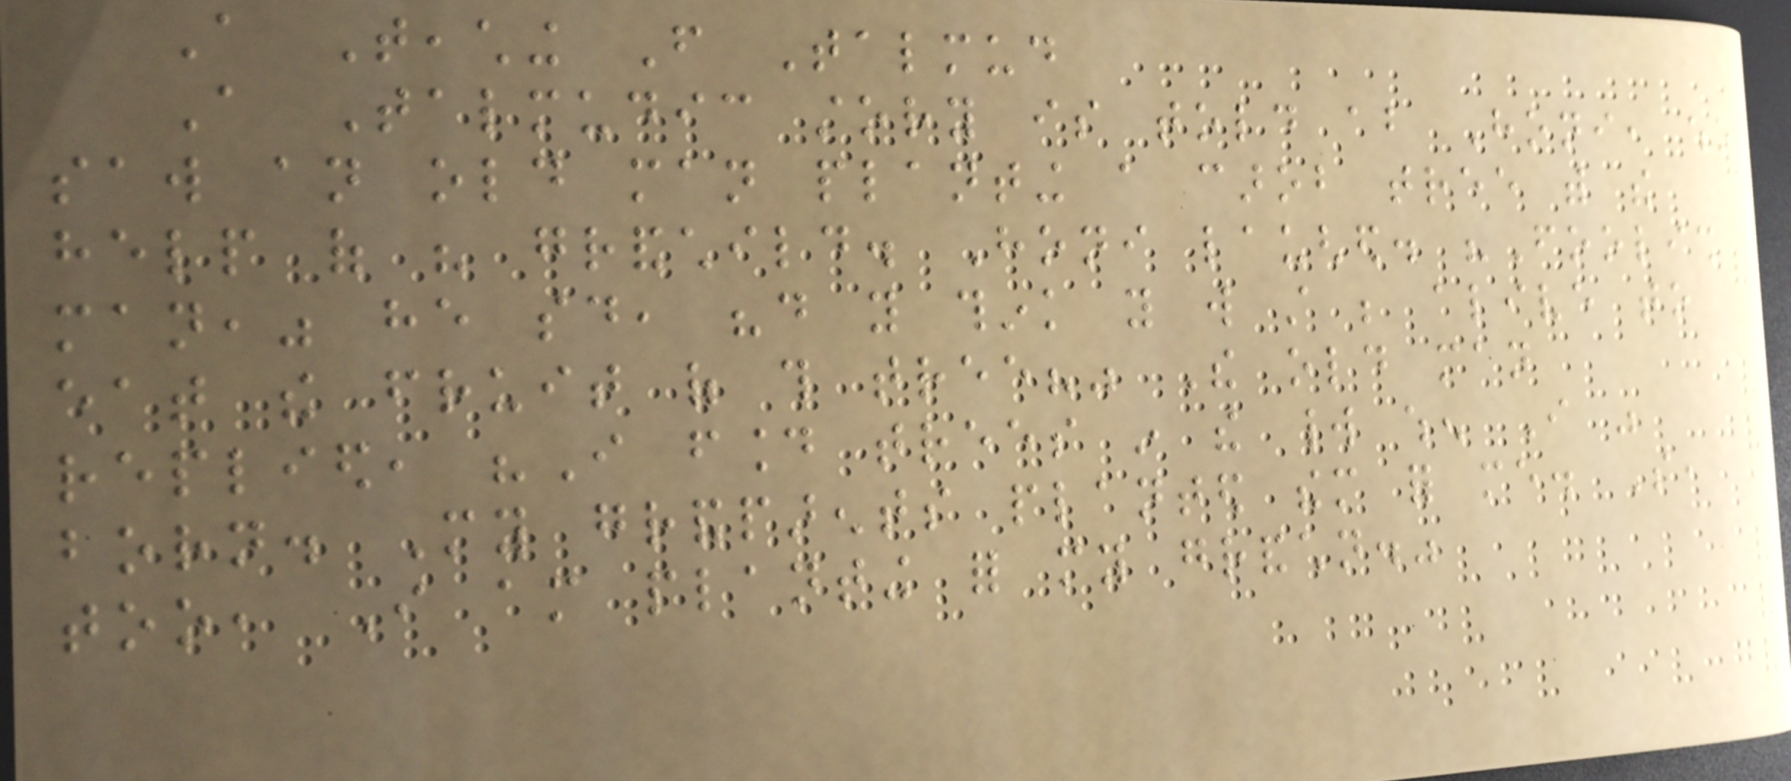A Teaching From Talmud
A Talmudic story is told about Honi, who
saw an old man planting a carob tree with the
help of his grandchild. Honi laughed. "Foolish
man," he said, "do you think you will still be alive to
eat the fruit of this tree?" The old man
replied, "I found trees in the world when I was
born. My grandparents planted them for me. So,
too, I am planting for my grandchildren."
